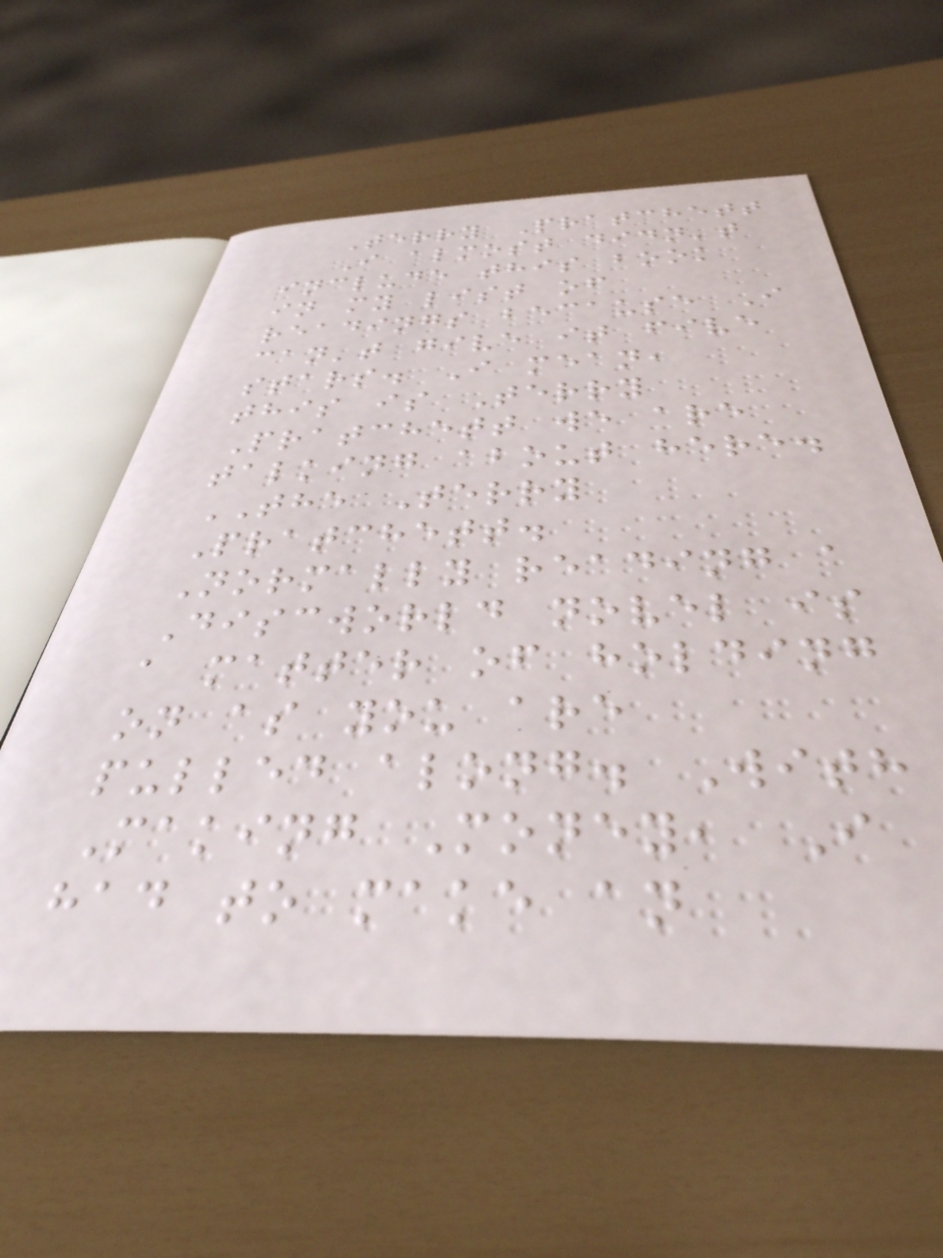Terry Pratchett
I almost didn't
include this book
in my list of
readings because I
can't give it five
stars. I mean,
this is Terry
Pratchett we are
talking about here.
THE Terry
Pratchett.
Normally reading a
Discworld novel is
a matter of holding
on as you are
pulled along. With
Making Money, I
had to make an
